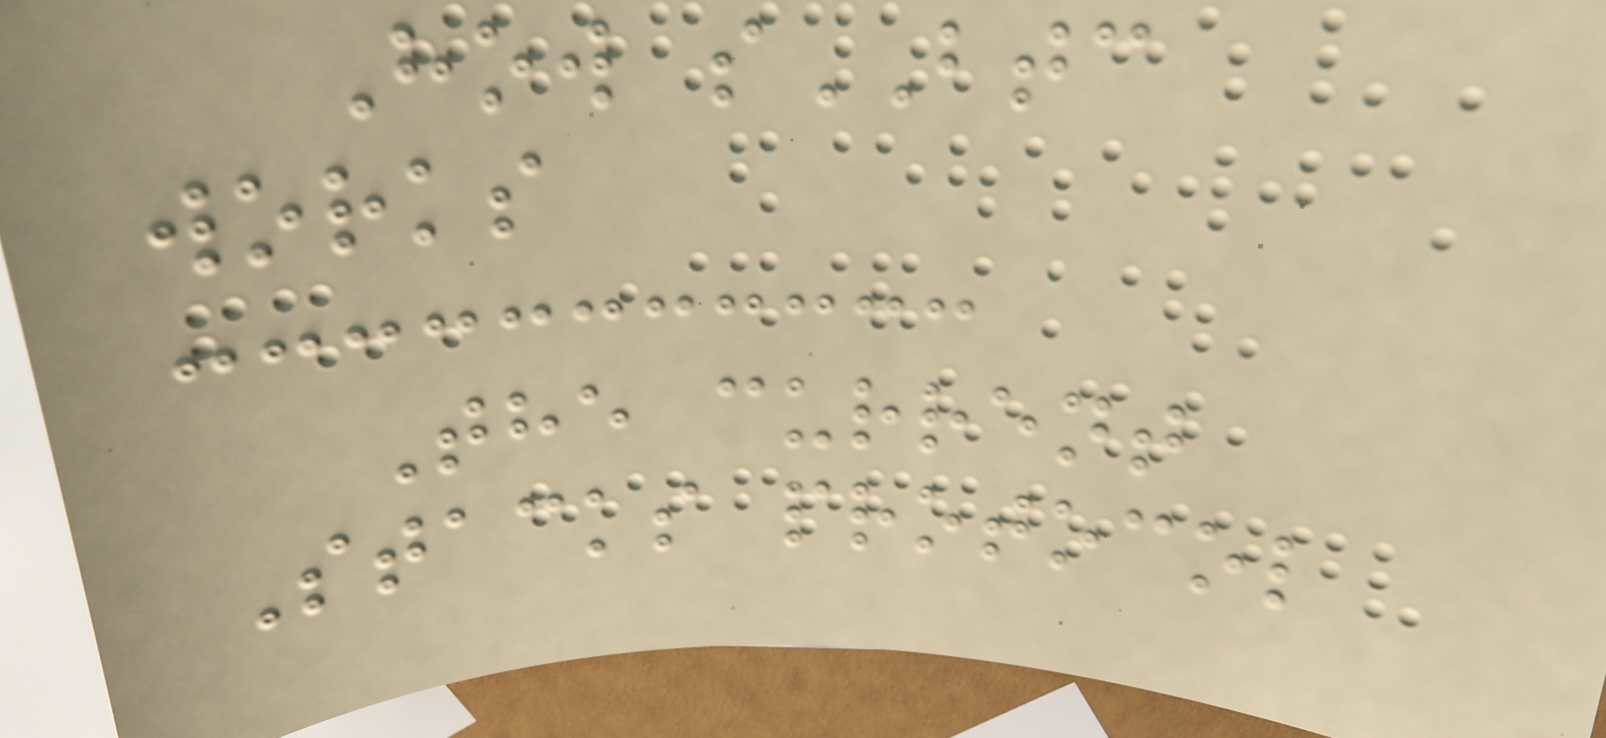How sBTC
works
The current
Stacks protocol
